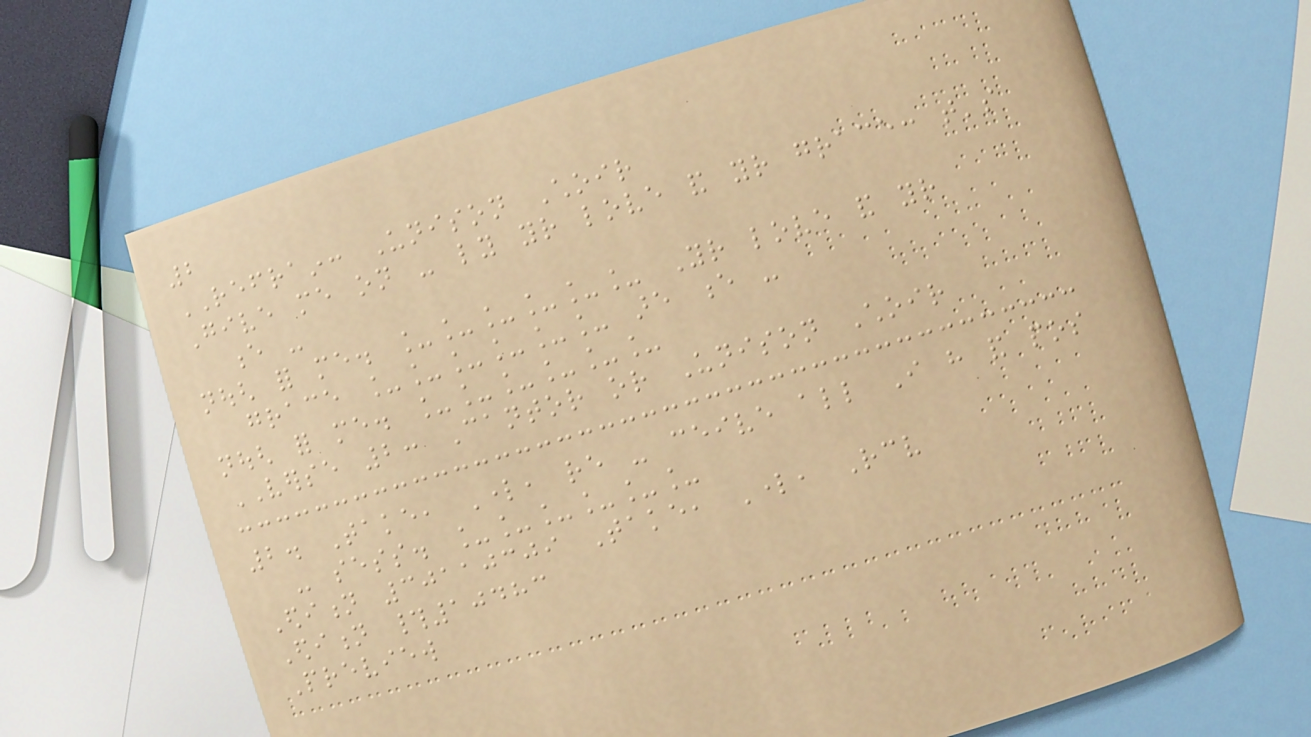2
REFRAIN: Unison Choir
Give me on - ly your love and your grace: that's
e -
nough for me. ______ Your love and your
grace ______ are e -
nough for me. ______
VERSE 2: Cantor or Unison Choir
2. Take, Lord, re - ceive all I have and pos
- sess. ______
Edition 30110309 Take, Lord, Receive
Edition #10483
Preview
